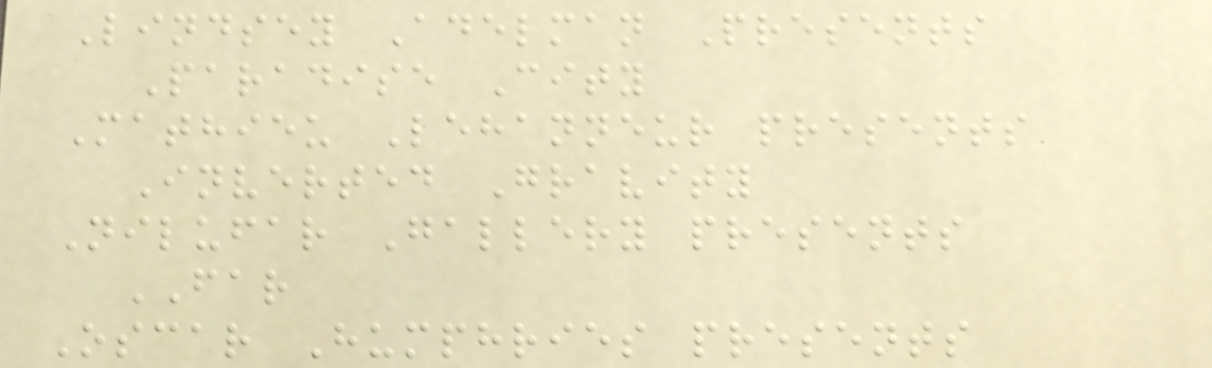Lindsey Adelman Presents
Paradise City
Mathieu Lehanneur presents
Inverted Gravity
Nilufar Gallery presents
FAR
Oscar Humphries presents
